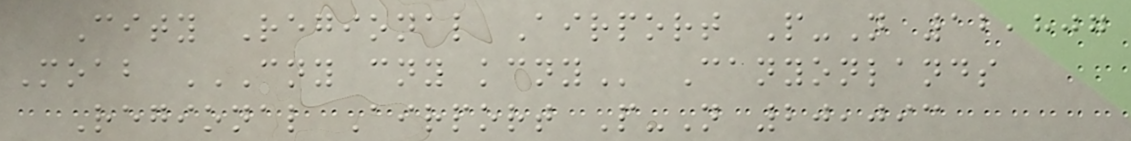City Regional Airport P-N 12,807
Moab CNY CNY KCNY Canyonlands
Regional Airport P-N 20,093
